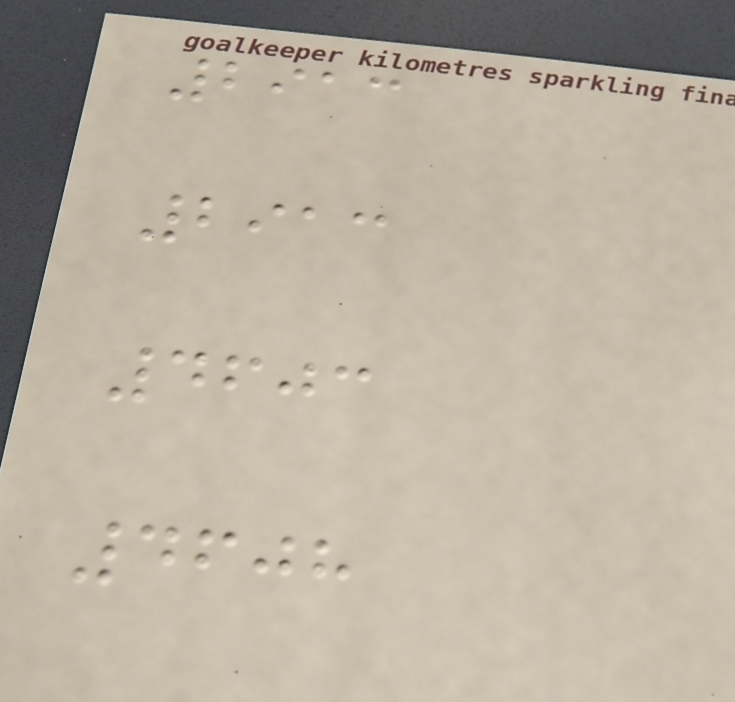2913
2913
4603
4608
